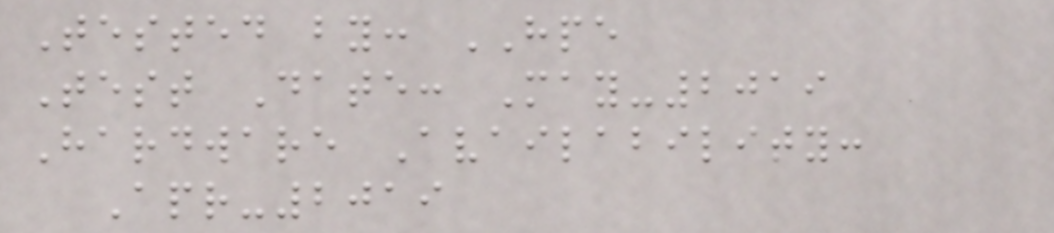Tested by: HPE
Test Date: May-2019
Hardware Availability:
Apr-2019
